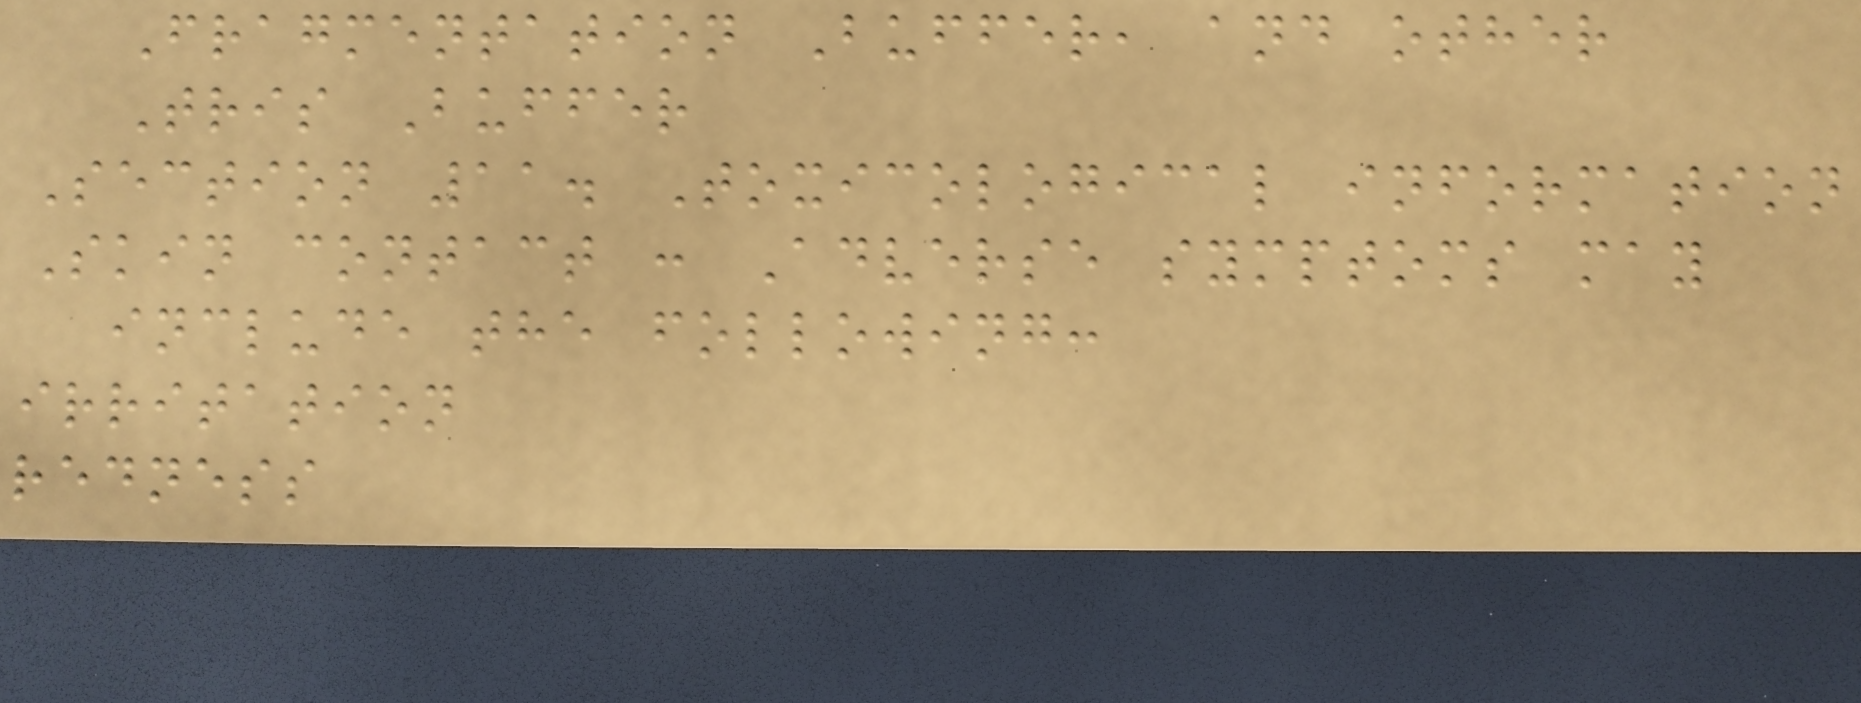Fragmentation Buffer, and other
Tris Buffer
Section 11. Toxicological information
Skin contact : Adverse symptoms may
include the following:
irritation
redness
